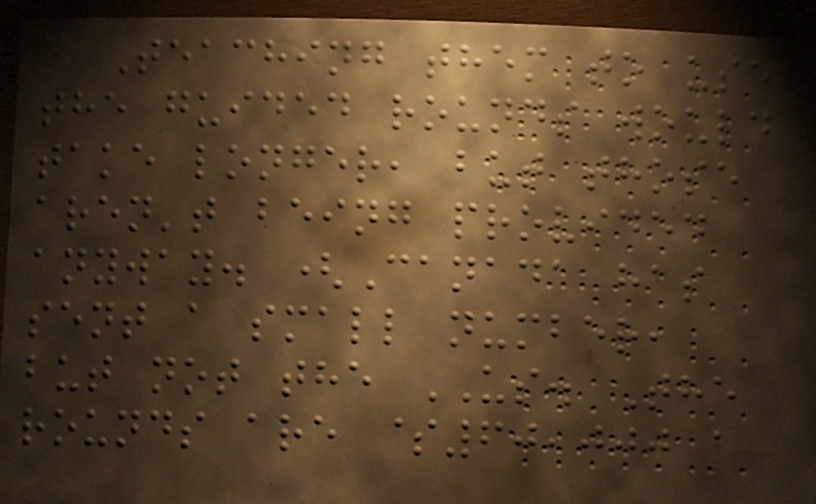Teaching them to use
the guided rounds would
take longer, but those
aren't being provided
anyway. (Canada has
sent a small number,
but not the US. The
rounds are $60,000 a
